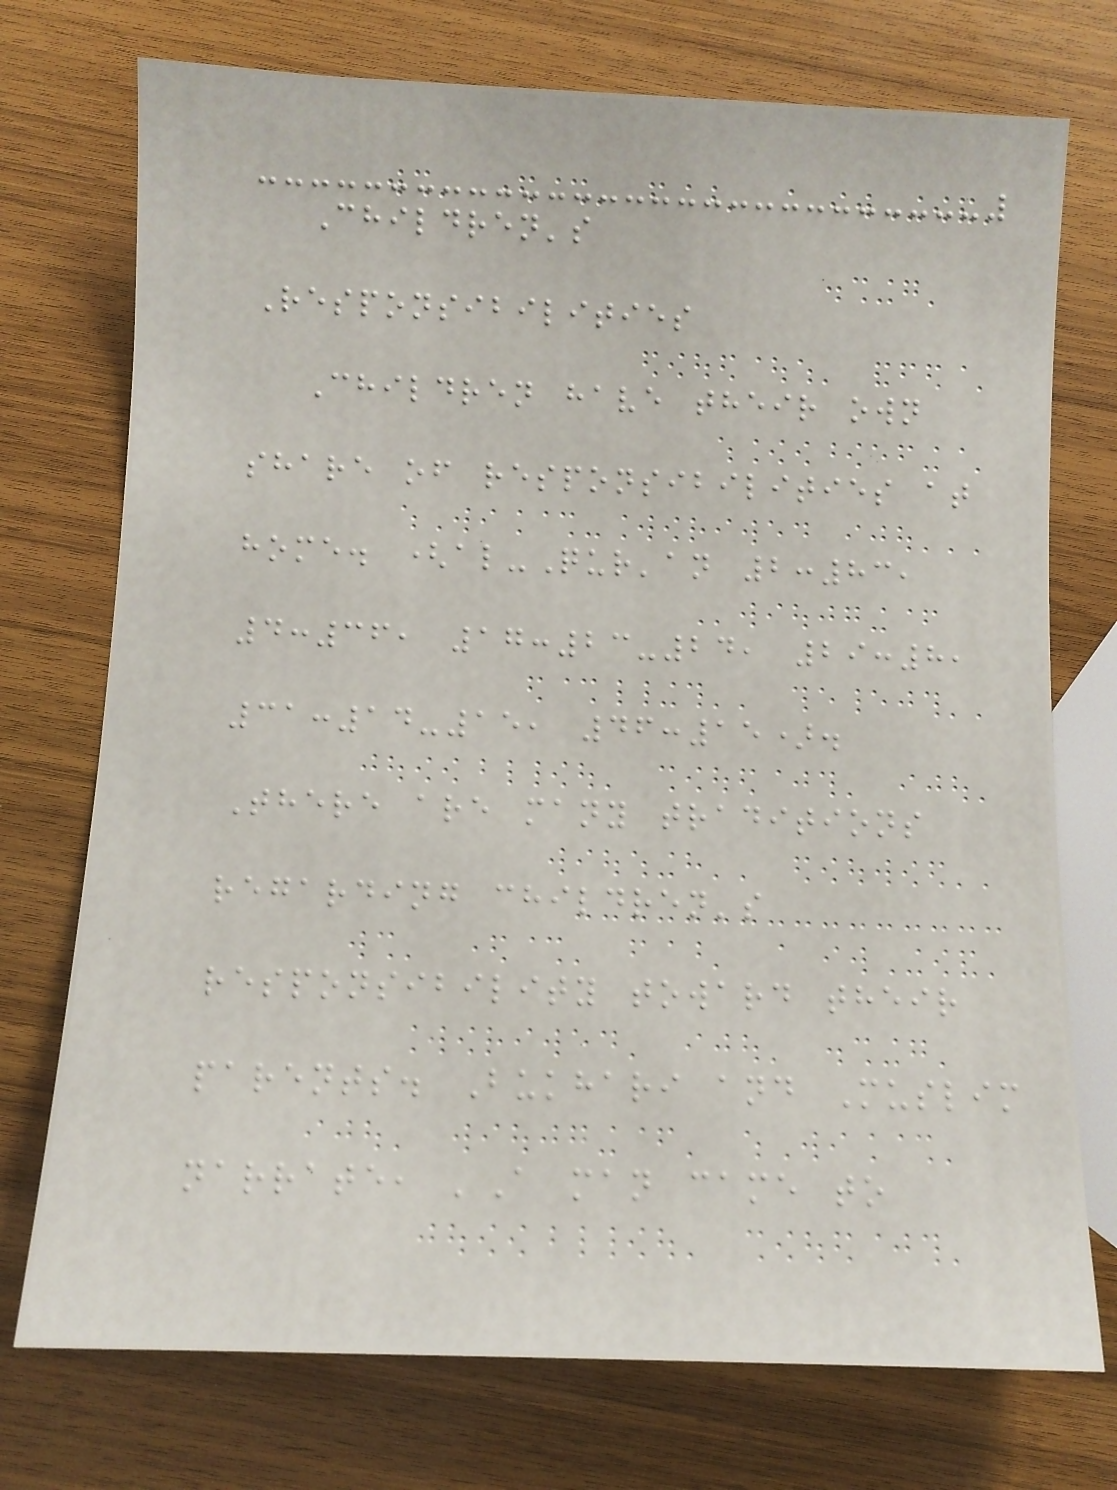Children's
Responsibilities
Children have their own
share of responsibilities at
home. (al-Qur'an 2:83,
4:36, 17:23-24, 29:8,
31:14-15, 46:15).
There are many traditions
regarding children's
responsibility toward their
parents. Bukhari and Muslim
narrate, 'A man came to
